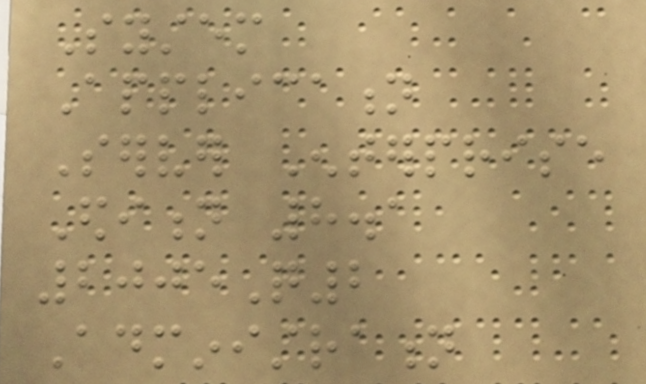System
Application
Server Enterprise
Edition 8.1
2005Q2
Administration
